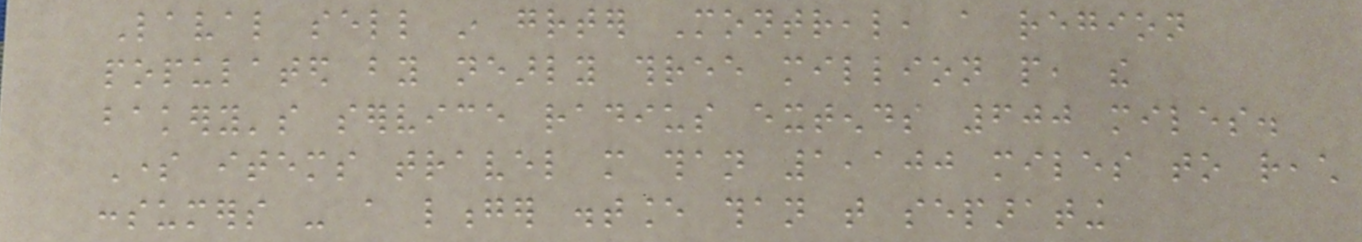Laval sell in greater Montreal, a region
populated by nearly three million people, the
bakery's service radius extends 600 miles.
Some items travel more than 1,100 miles to reach
consumers - a longer distance than that separating
